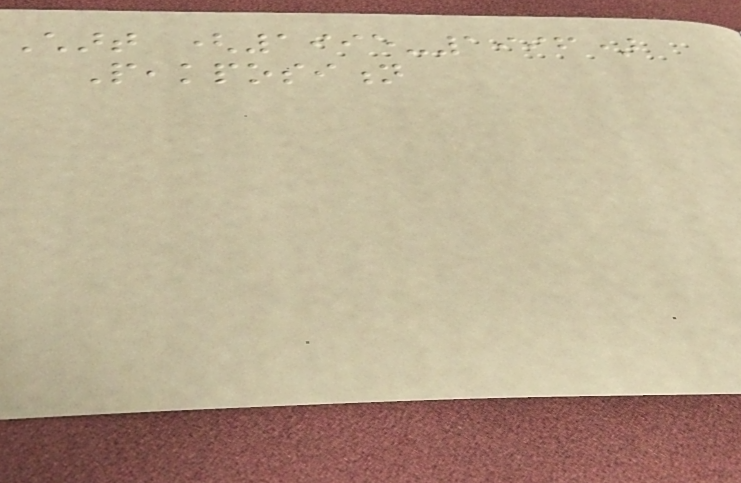Chart (1995-1996)
Peakposition
